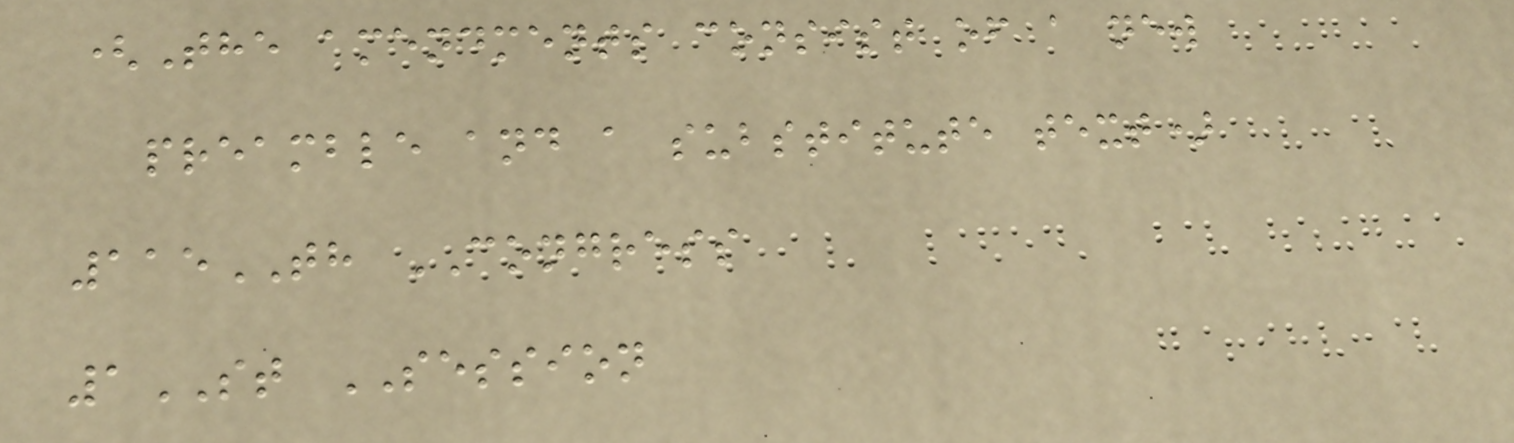(The amendments consist of a new
preamble and a substitute text)
115TH CONGRESS
1ST SESSION
